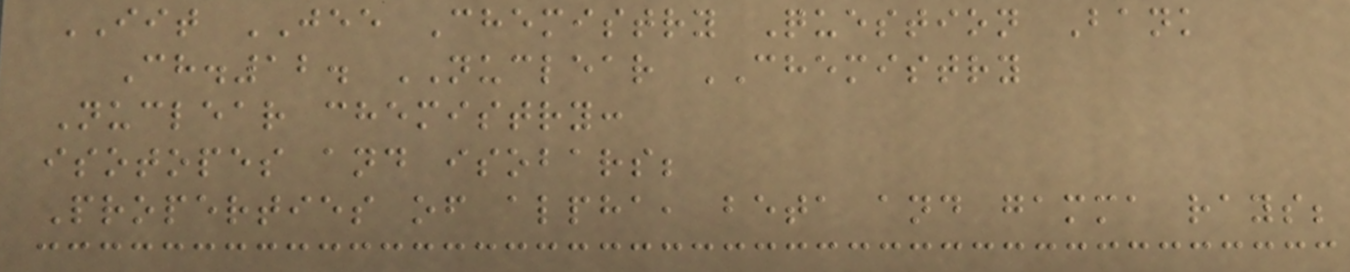IIT JEE Chemistry Question Bank
Ch.12. NUCLEAR CHEMISTRY
Nuclear chemistry:
isotopes and isobars;
Properties of alpha, beta and gamma rays;
